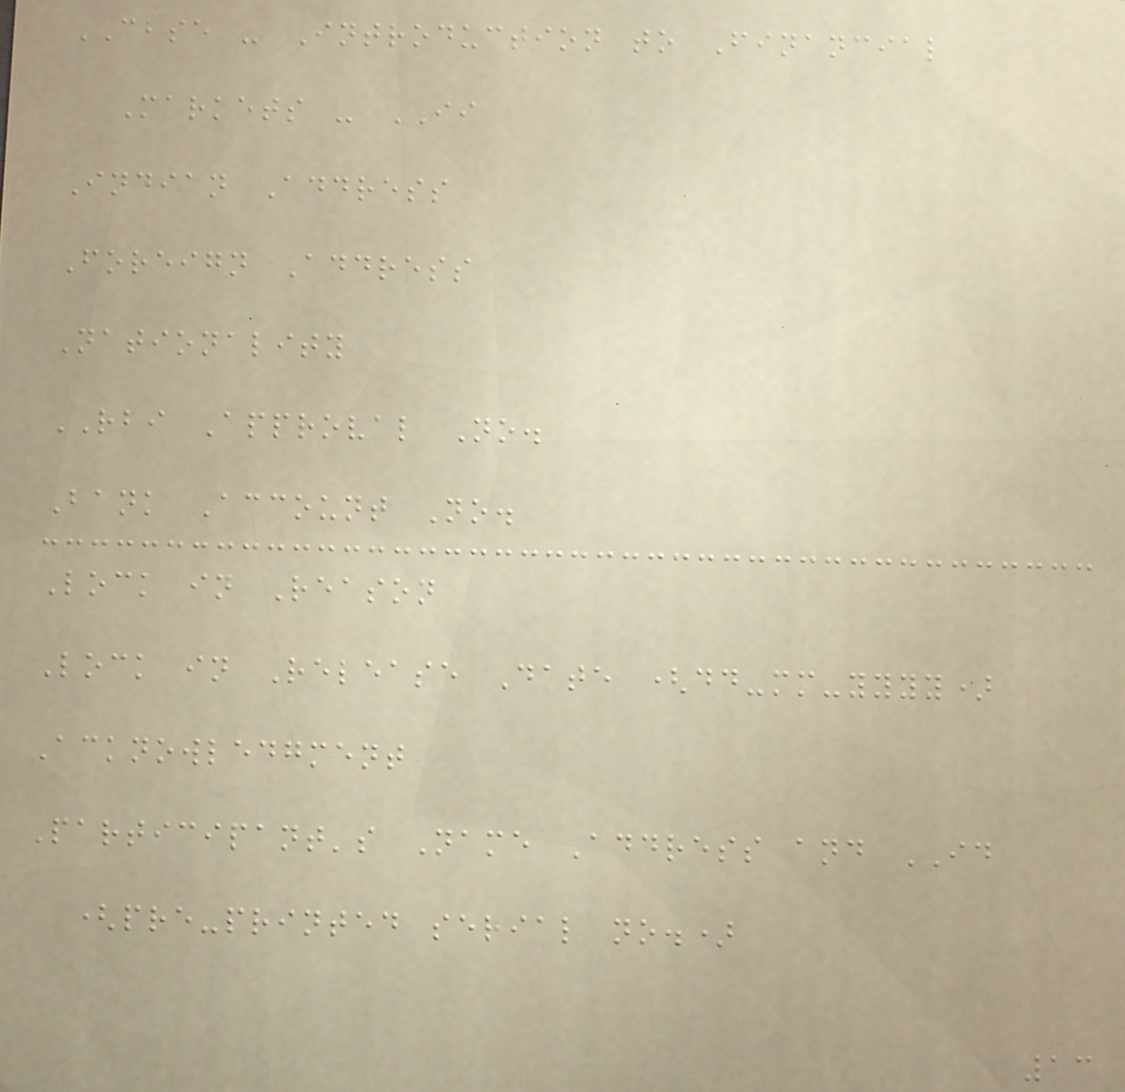CBSE - Introduction to Financial
Markets - II
Indian Address
Foreign Address
Nationality
RBI Approval No.
Bank Account No.
Lock in Reason
Lock in Release Date (dd-mm-yyyy)
Acknowledgment
Participant's Name Address and ID
(pre-printed serial no.)
13
